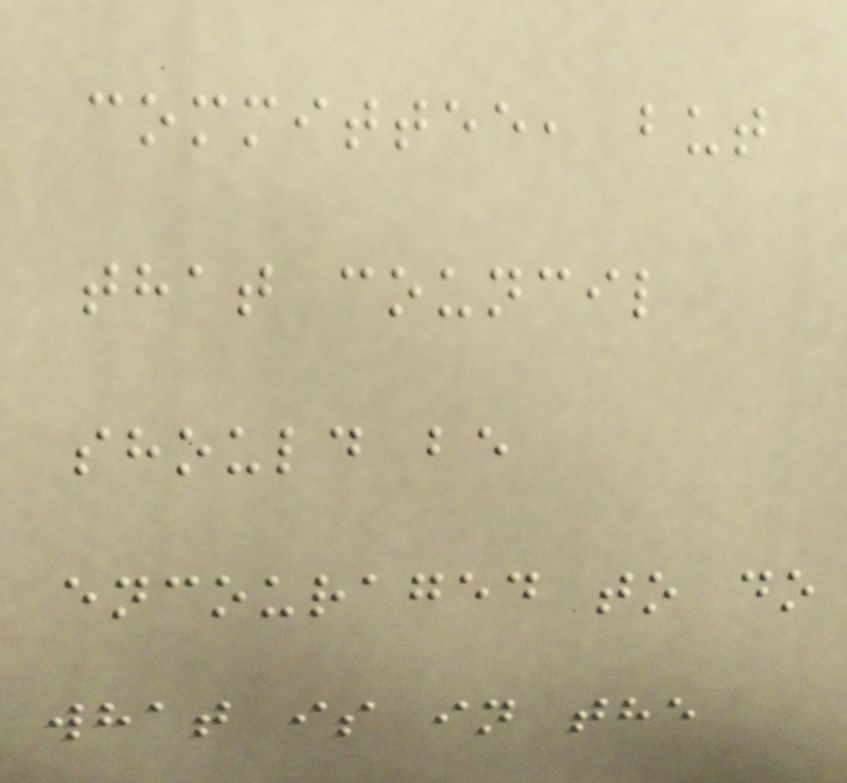committee, but
that council
should be
encouraged to do
what is in the
